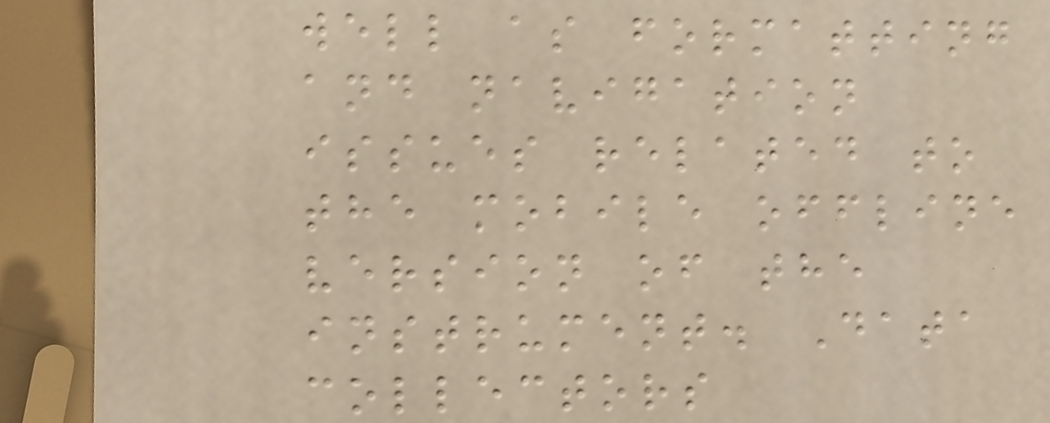well as formatting
and navigation
issues related to
the mobile offline
version of the
instrument. Data
collectors
